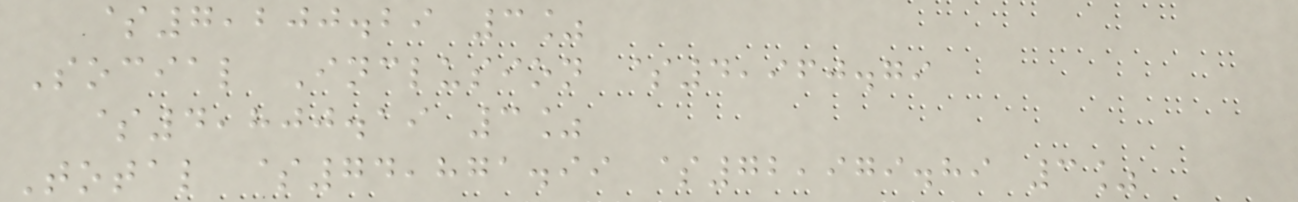$7,200.29 3%
Social Inclusion $4,960.79
$4,800.19 3%
Total $74,871.99 $72,979.89 3%
